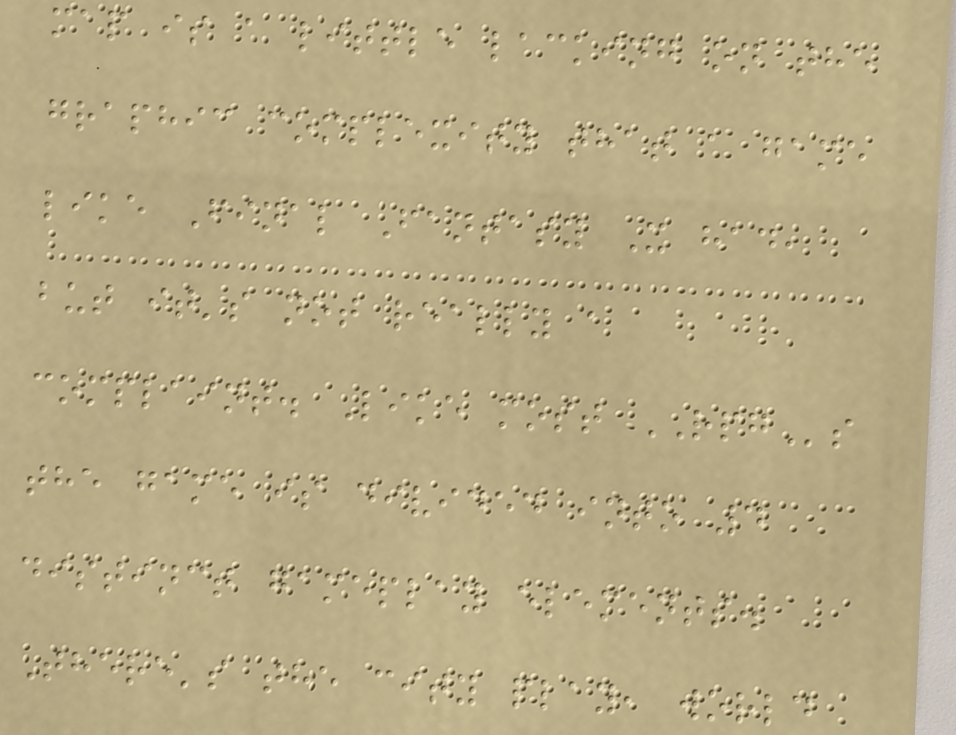map is a little lacking on the
graphic complexity that a game
like Final Fantasy X had,
but it's not really a
complaint. Like most RPGs
the game is divided into 4
distinct gameplay elements.
There's the city play, world
